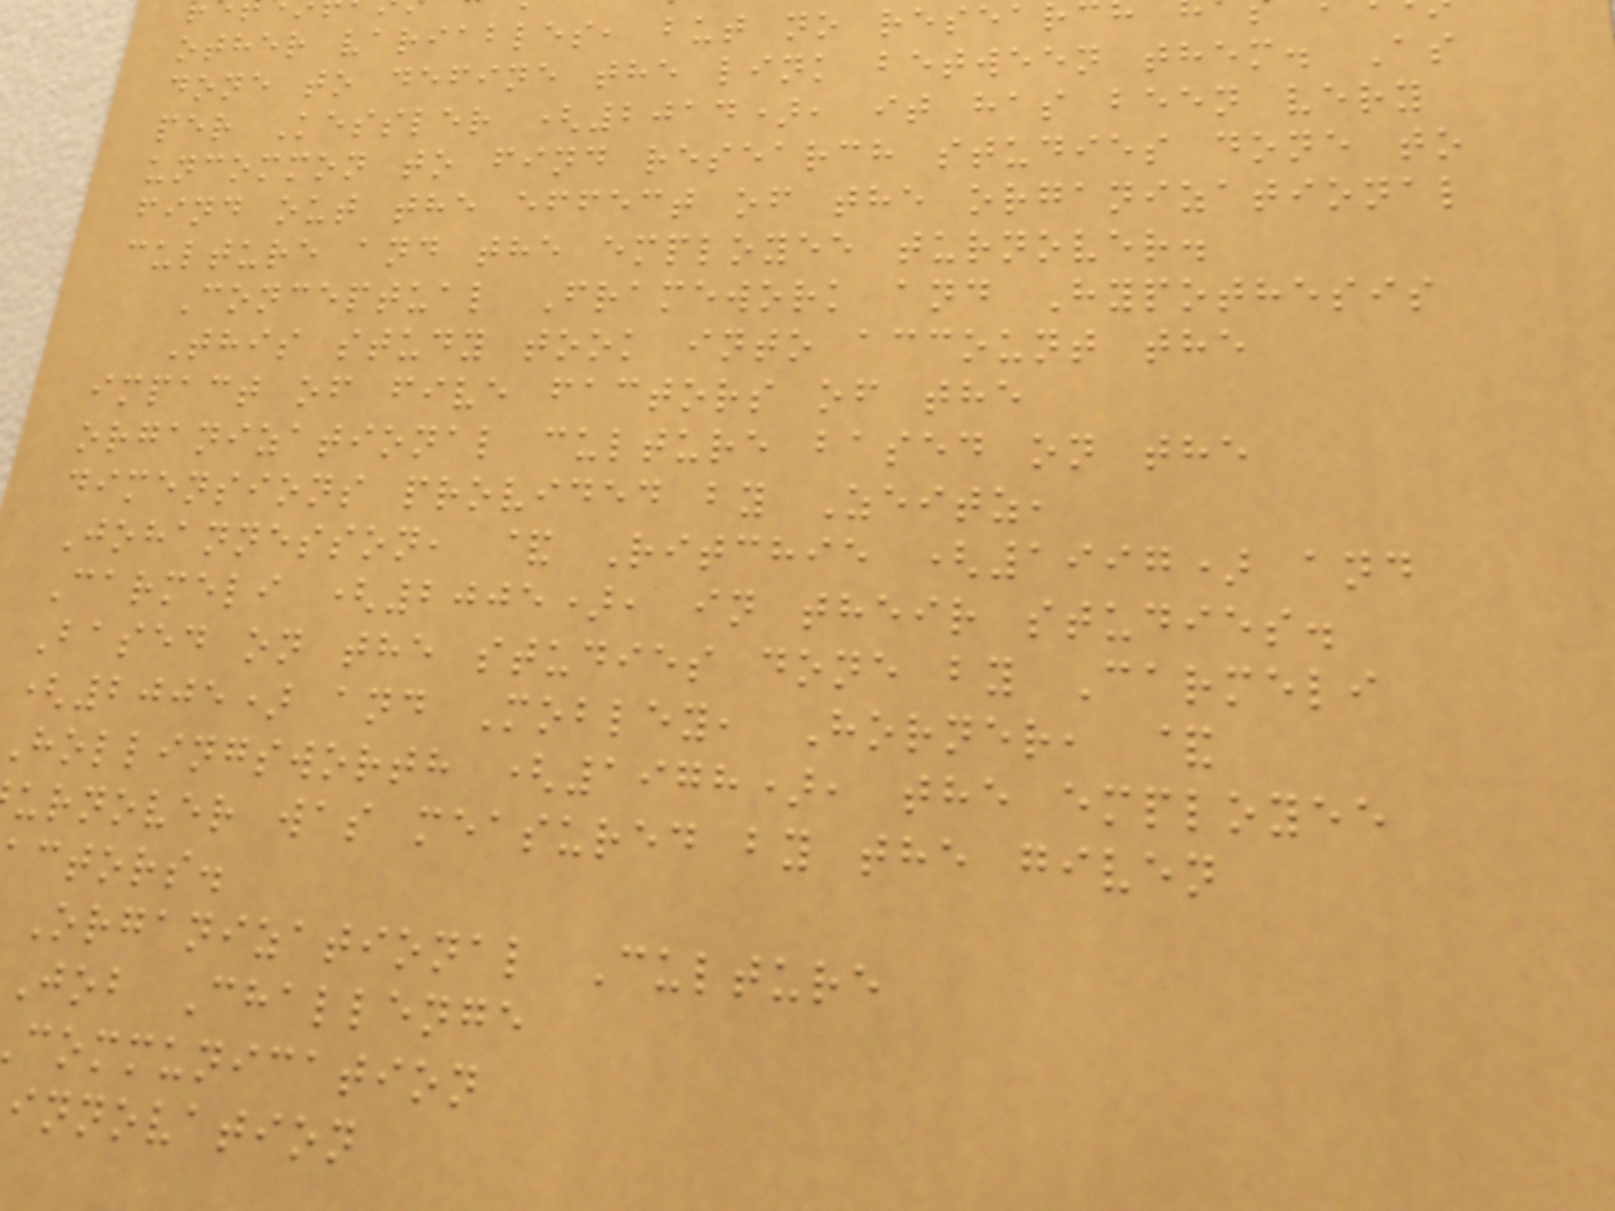other variables, but no resear
done to define the link between them. As
per Kessler (2014), it has been very
uncommon to find research studies done to
find out the effect of the organizational
culture and the employee turnover.
Conceptual Framework and Hypothesis
This study took into account the
impact of five factors of the
organizational culture based on the
dimensions provided by Zeitz,
Johannesson, & Ritchie (1997) and
Carmeli (2005), in their studies.
Based on the studies done by Carmeli
(2005) and Mobley, Horner, &
hollingsworth (1978), the employee
urnover was measured by the given
ctors.
Organizational Culture
Job Challenge
communication
innovation
